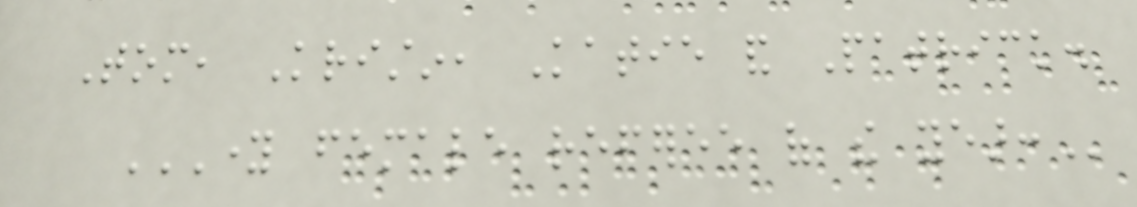Tom, Kristin, Katie and Patrick.
YOUNG FEMALE REFEREE OF THE YEAR:
